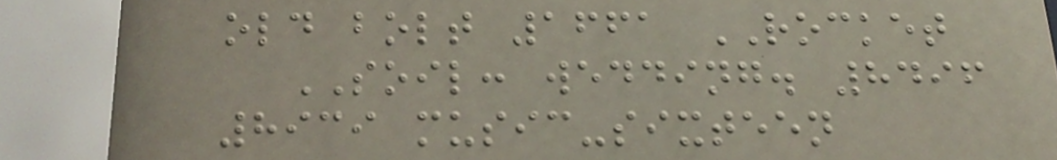old bolt 1661 ROCKET
SOIL: wedding. 8496
8939 music-sixteen
